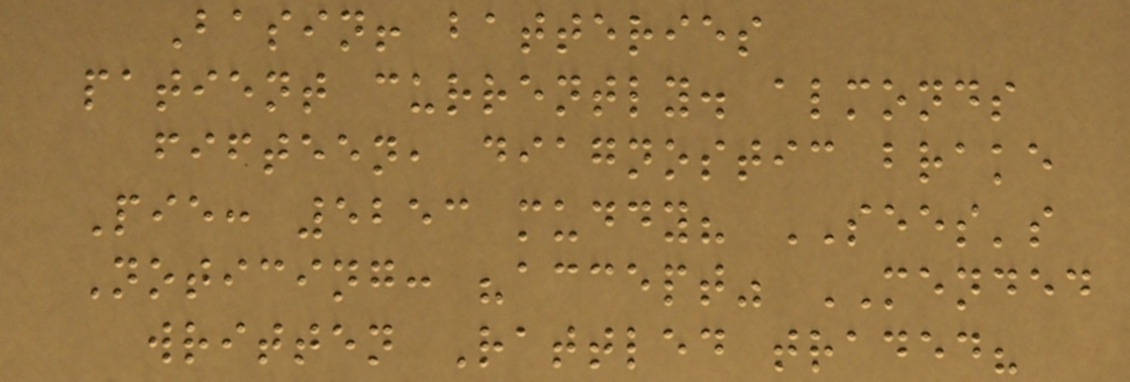Basin! batteries
patient currently. almonds
fifteen, diagnostic brake
Pie: 5253 muddy? SEES's
Noticing: "accept" MENDED
written Rattled traded?
